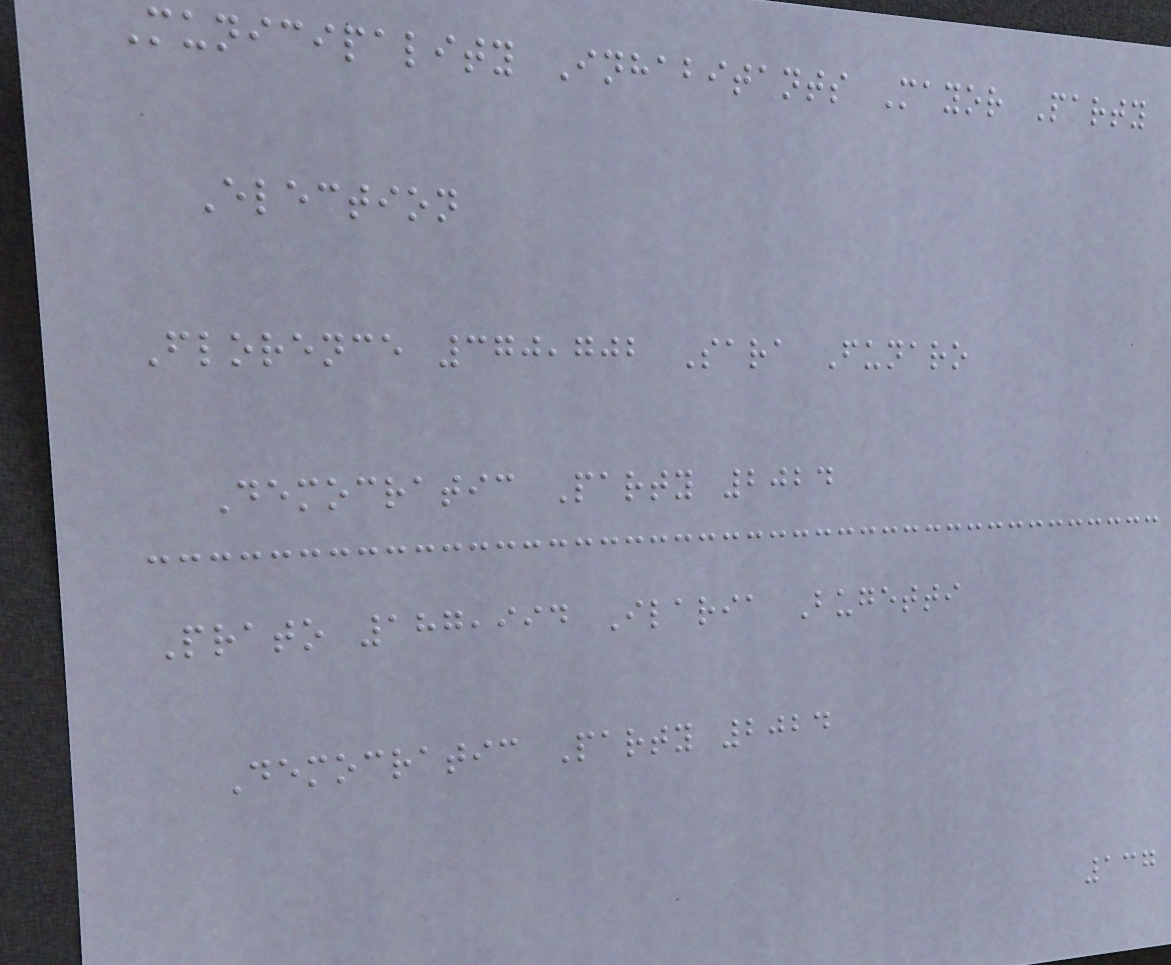Municipality Inhabitants Mayor Party
Election
Florence 370,702 Sara Funaro
Democratic Party 2024
Prato 187,994 Ilaria Bugetti
Democratic Party 2024
137
